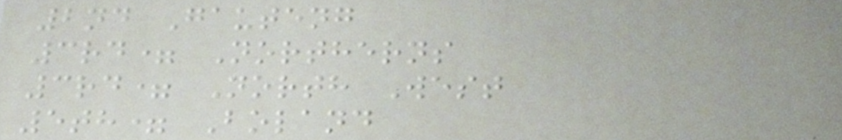2nd Gauteng
3rd= Northerns
3rd= North West
5th= Boland
